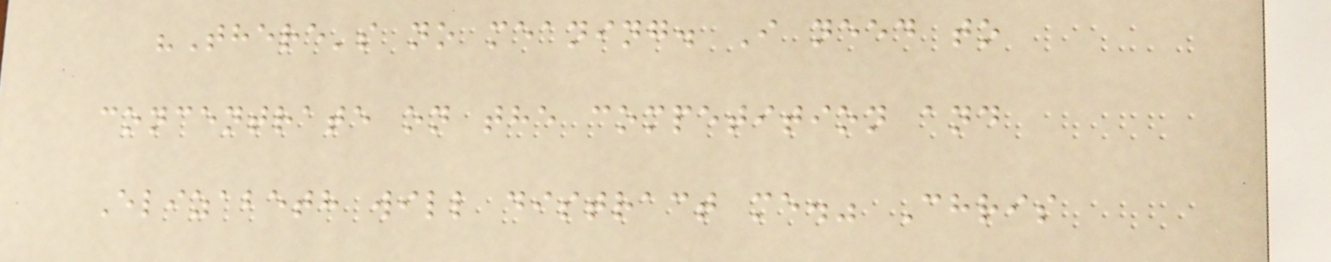"There's no meaning. I need to
concentrate on the competition and
Elizabeth will distract me." Chris
